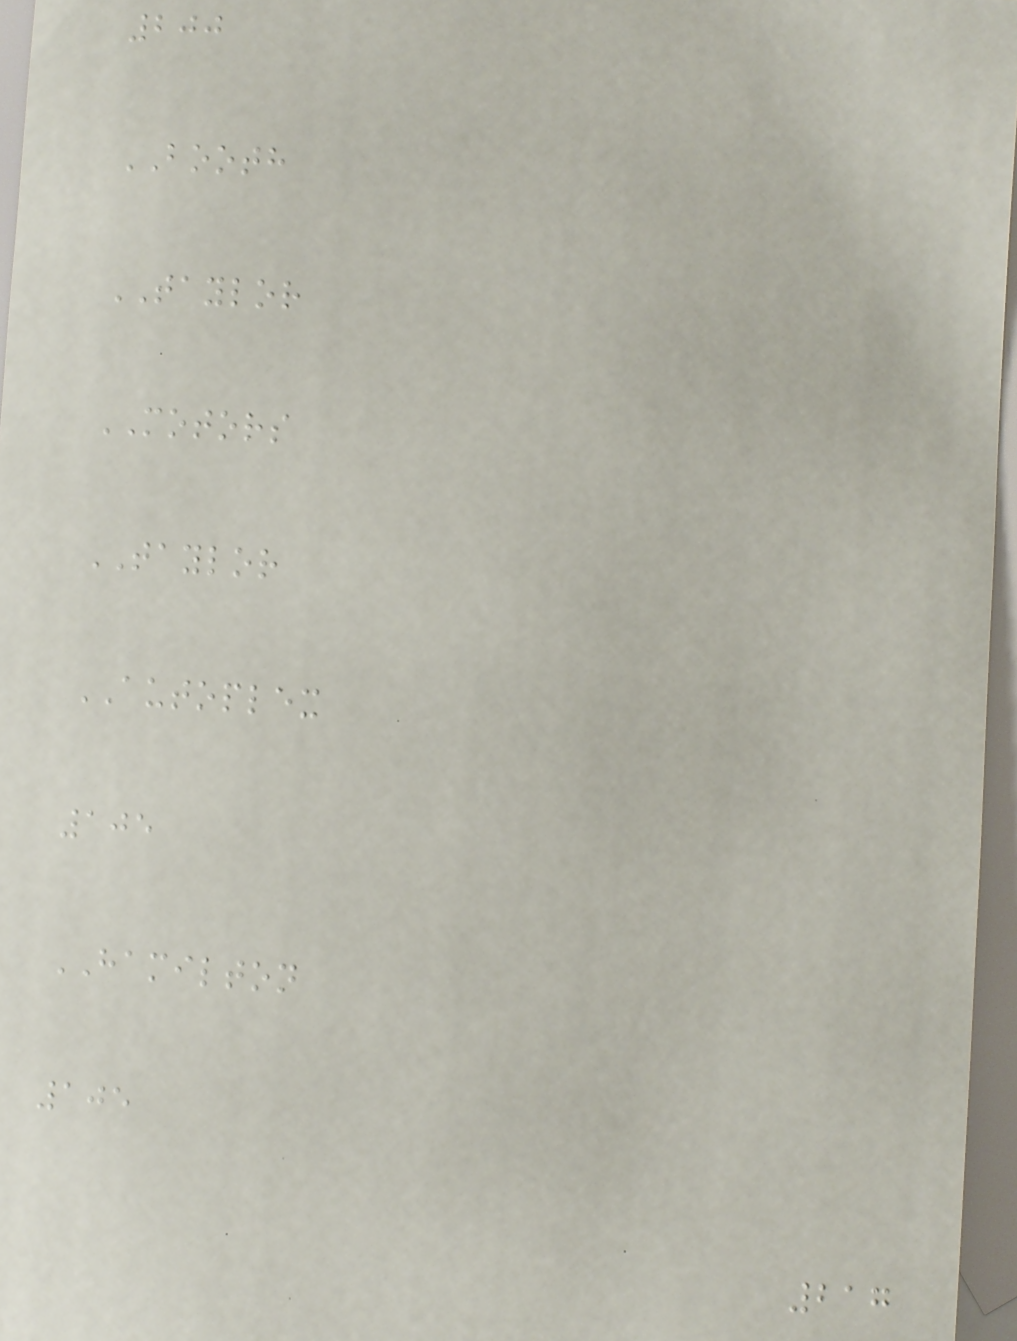200
BOOTH
TAYLOR
MOTORS
TAYLOR
AUTOPLEX
105
HAMILTON
105
217
